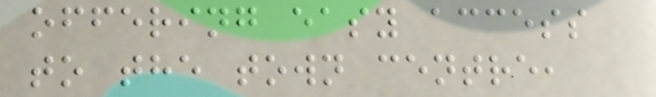offering easy access
to the town centre,
